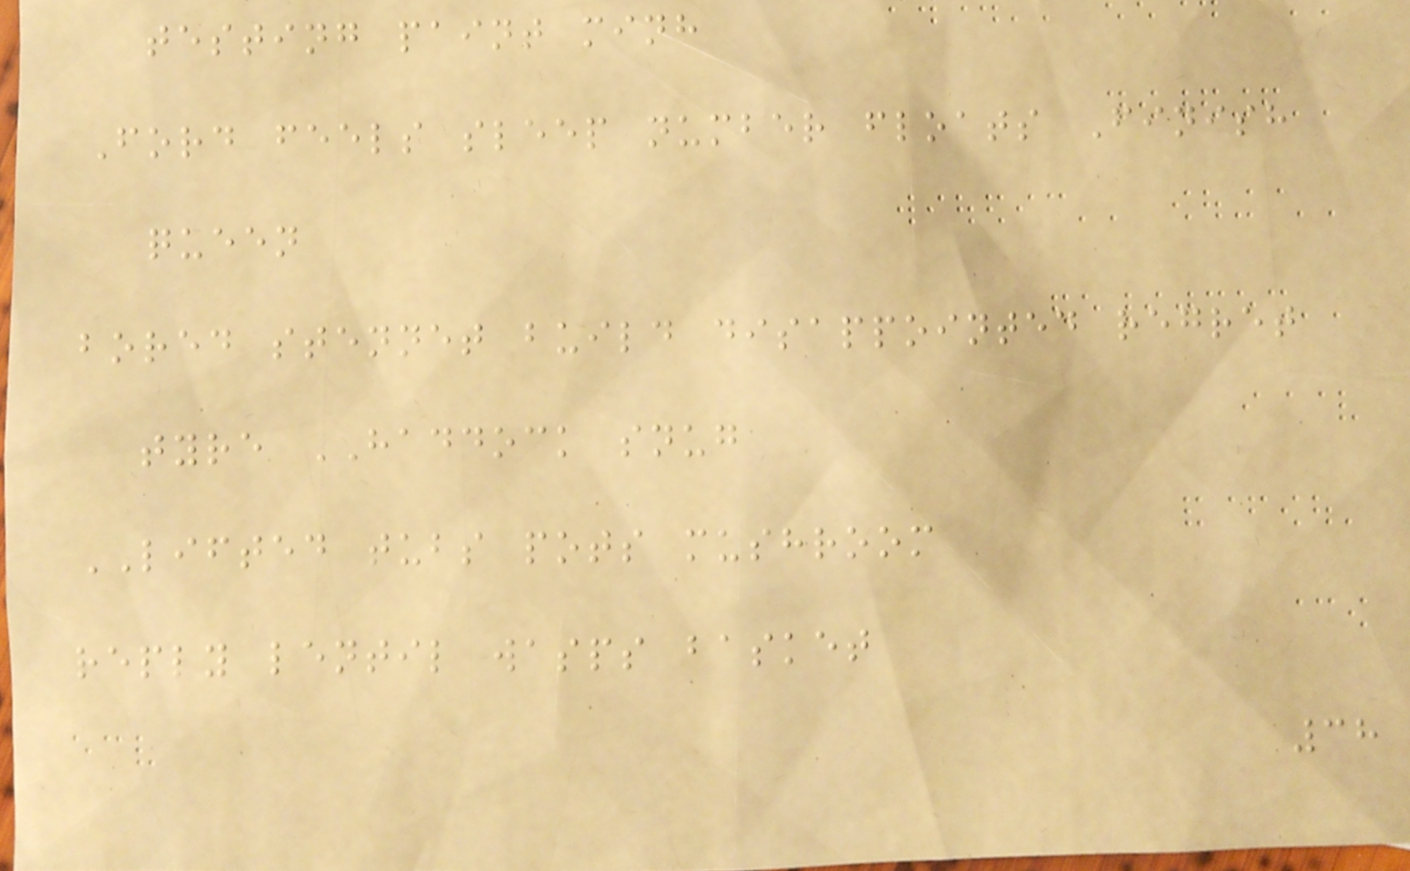testing paint minh
Ford feels sleep number floats Finish
queen
bored stennet build disappointed regret
tyre HADDOCK snug
LIFTED tubs pots mushroom
reply lentil wasps basket
38
